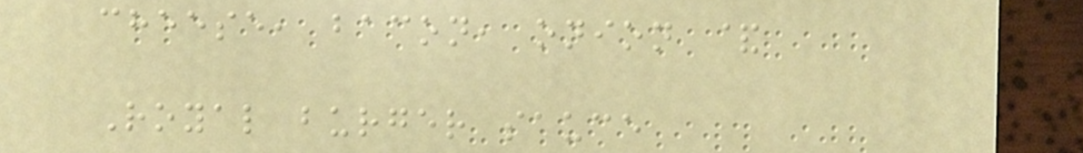cheese, bacon, onion &
Royal burger sauce
